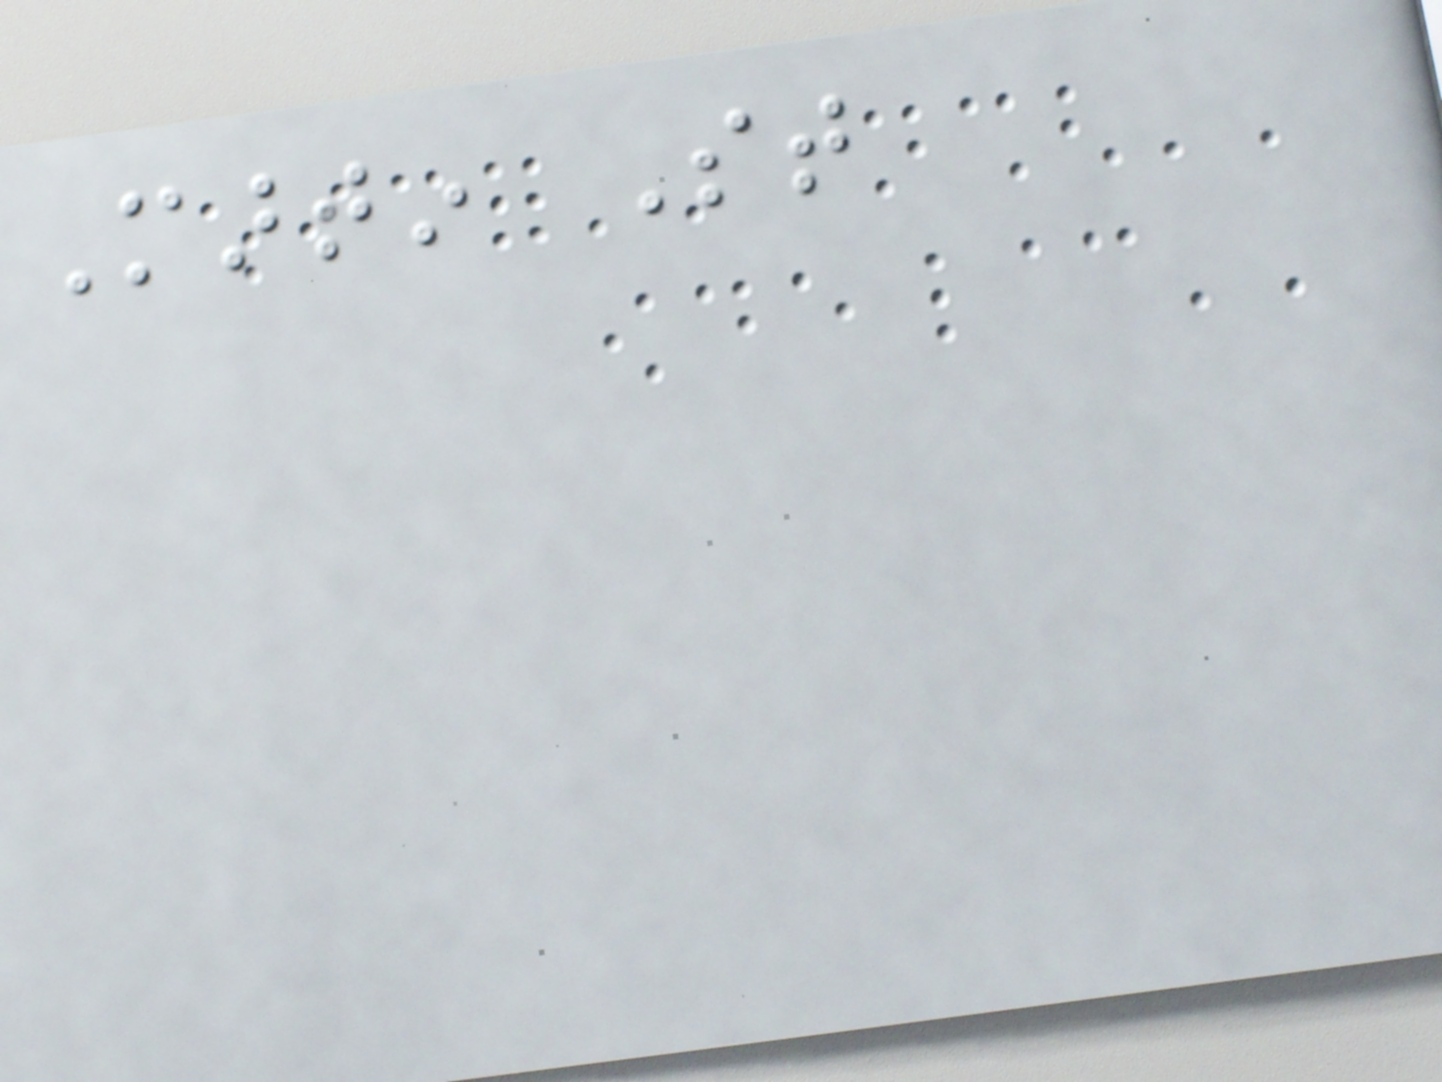Martin St
